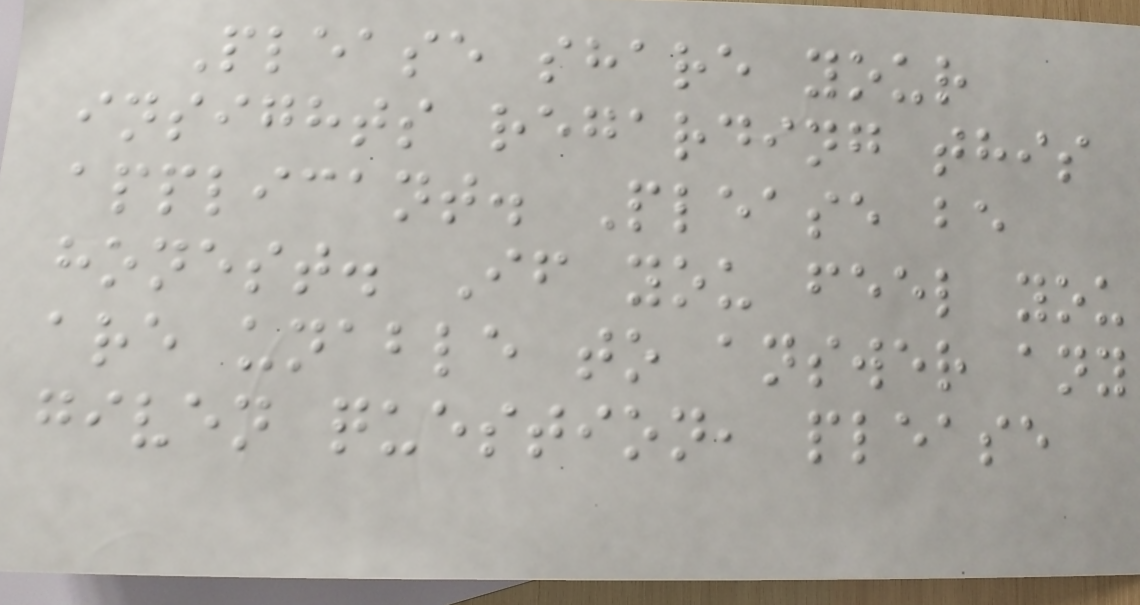Please share your
insights regarding this
applicant. Please be
honest. If you feel you
are unable to answer any
given question, please
